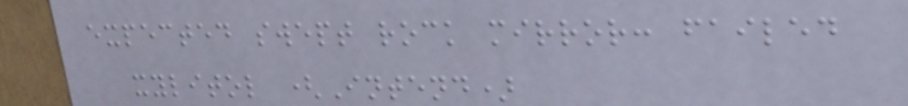expected swept rock mirror: failed
xylitol (Intend)
